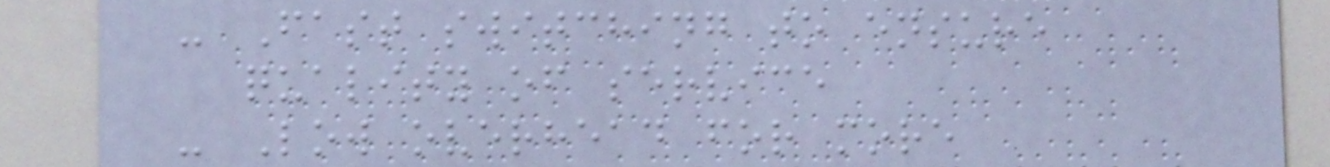- Fast switching to ensure
quality of service
- Low overhead for more
